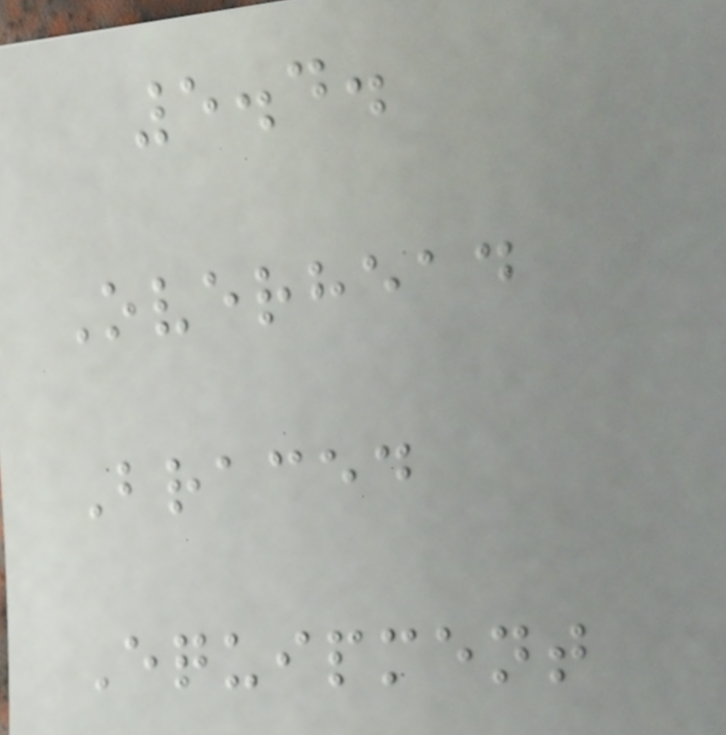5.4.
Overhead
Braced
Equipment
